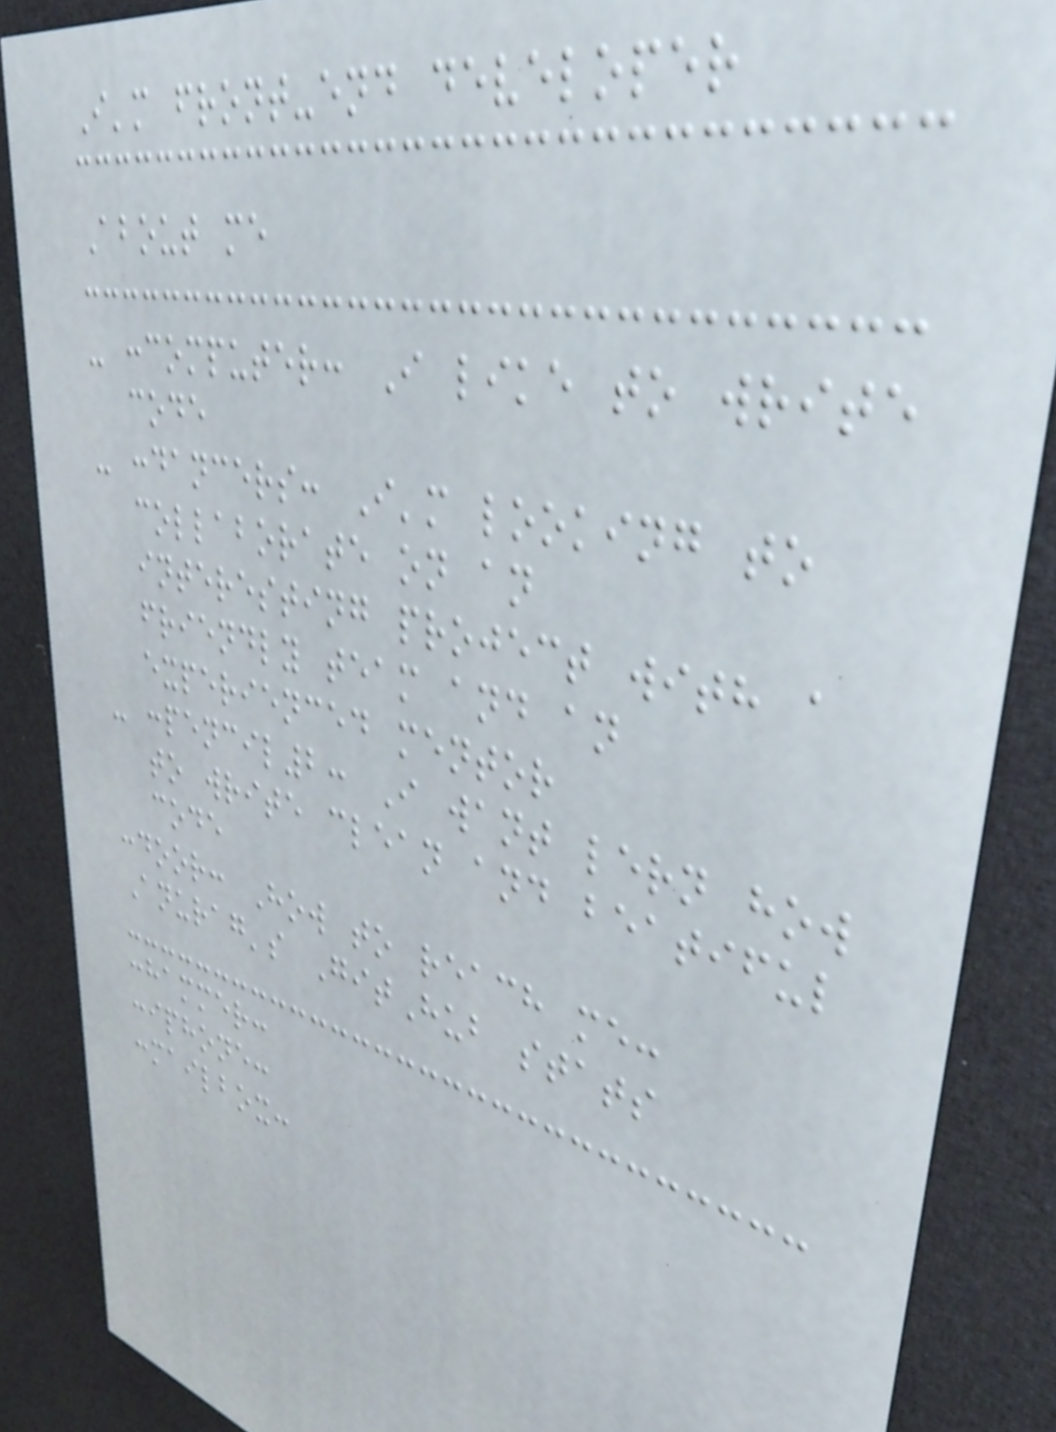I'm front-end developer
About me
- :computer: I like to write
code
- :dancers: I'm looking to
collaborate on an
interesting project with a
friendly team and an
experienced mentor
- :pencil2: I want lern how
to write clean and beatiful
code
:door: How to reach me:
Anurag's GitHub stats
:hammer:
:iphone:
:mailbox:
